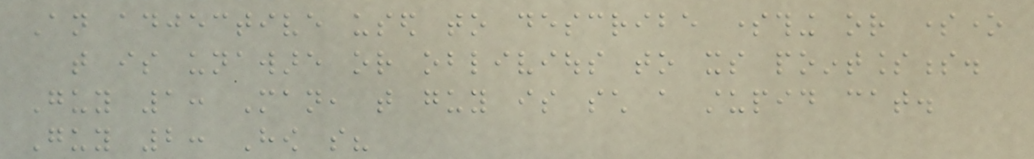An adjective used to describe something or someone
that is unaware or oblivious to its pointlessness.
Guy 1: Man, that guy is such a stupid cat.
Guy 2: How so?
